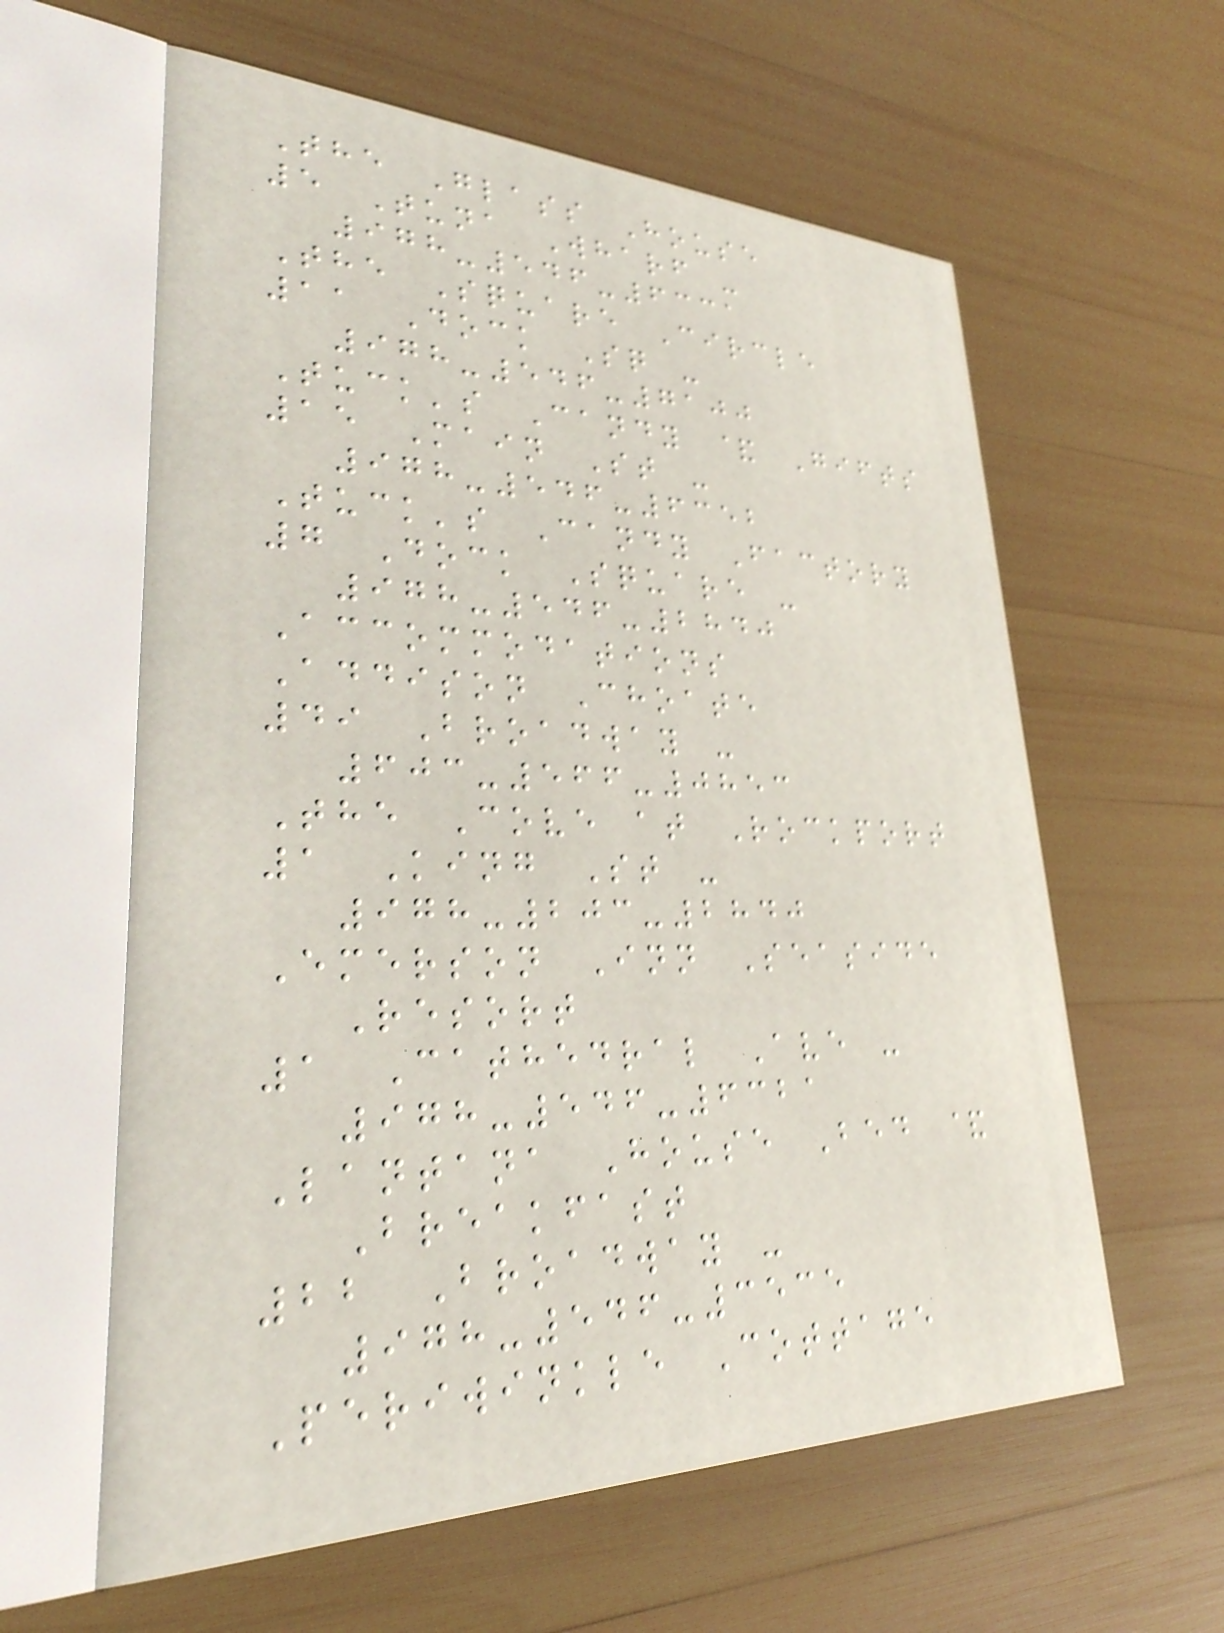The Glass House
5 Tuna Wharf -
978-546-6331
The Square Circle
11 Dock Sq -
978-546-7100
Tuck's Candy & Gifts
15 Main St -
978-546-6352
Tuck's Candy Factory
7 Dock Square -
978-546-2840
Accommodations
Addison Choate
49 Broadway -
603-566-0853
The Cove at Rockport
1 King St -
978-203-2840
Emerson Inn Seaside
Resort
1 Cathedral Ave -
978-546-6321
Lantana House Bed &
Breakfast
22 Broadway -
978-546-3535
Periwinkle Cottage
